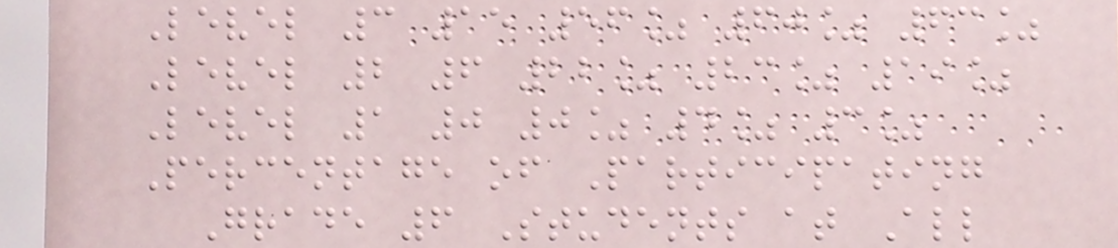Level 3 15 56% 60% 63%
Level 2 6 22% 23% 19%
Level 1 0 0% 4% 3%
Percentage of Participating
Grade 6 Students at All
